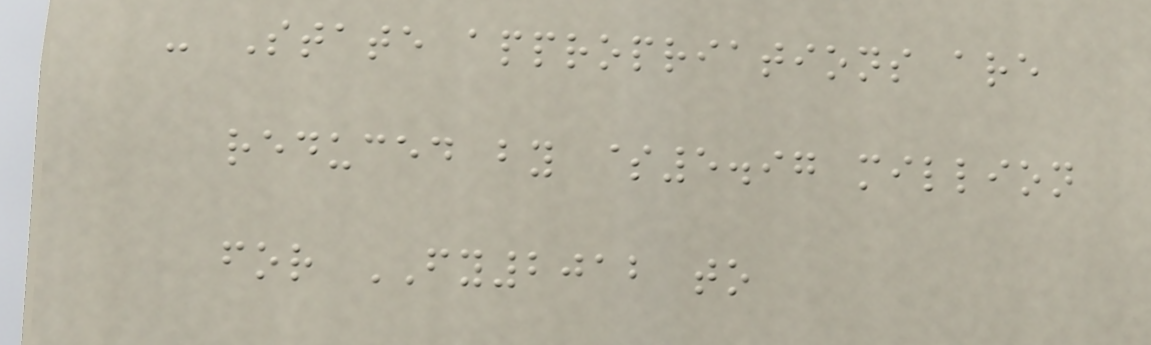- State appropriations are
reduced by $5.97 million
for FY2012 to
